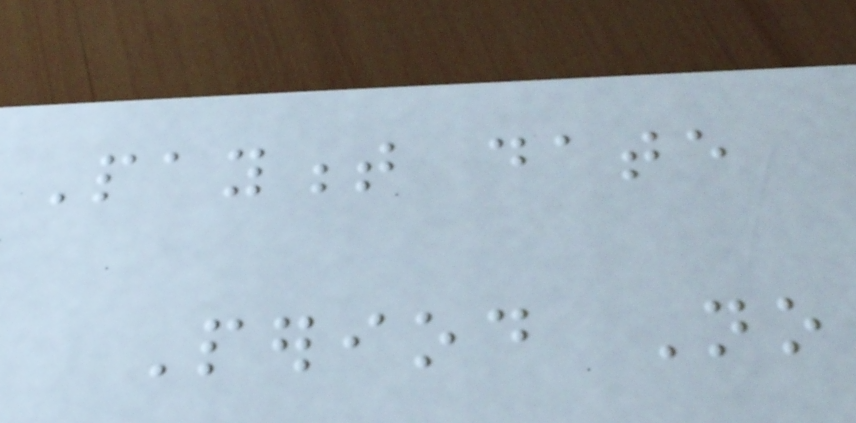Payment date
Period No
